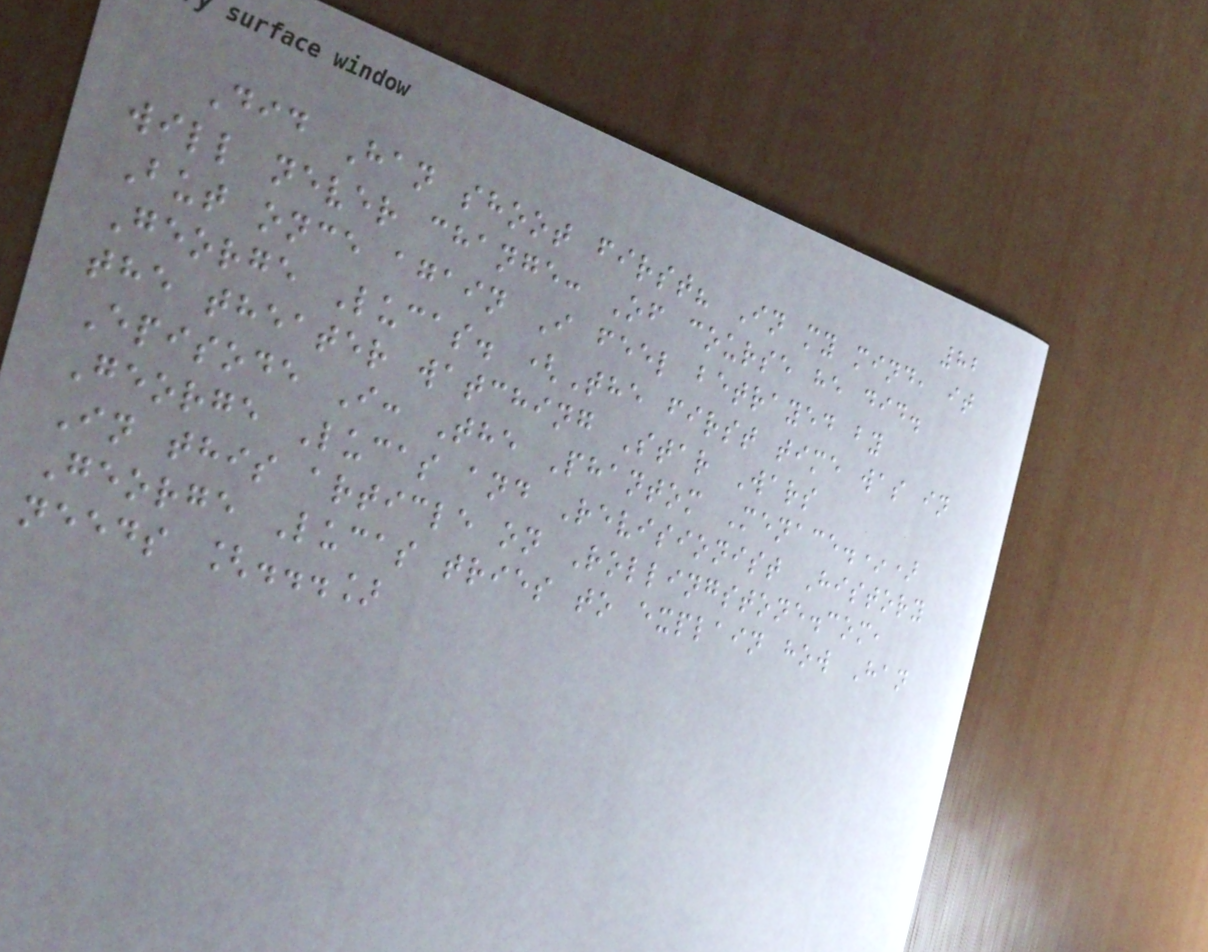82
Did Han shoot first? In my mind, it
will never change: Of course he did.
But once again I feel betrayed by
George Lucas. (The first time was in
the theater watching Star Wars
Episode I: The Phantom Menace.*)
George Lucas and Revisionist History
In this article on Rollingstone.com,
George Lucas tries to explain how Han
needs [...]
